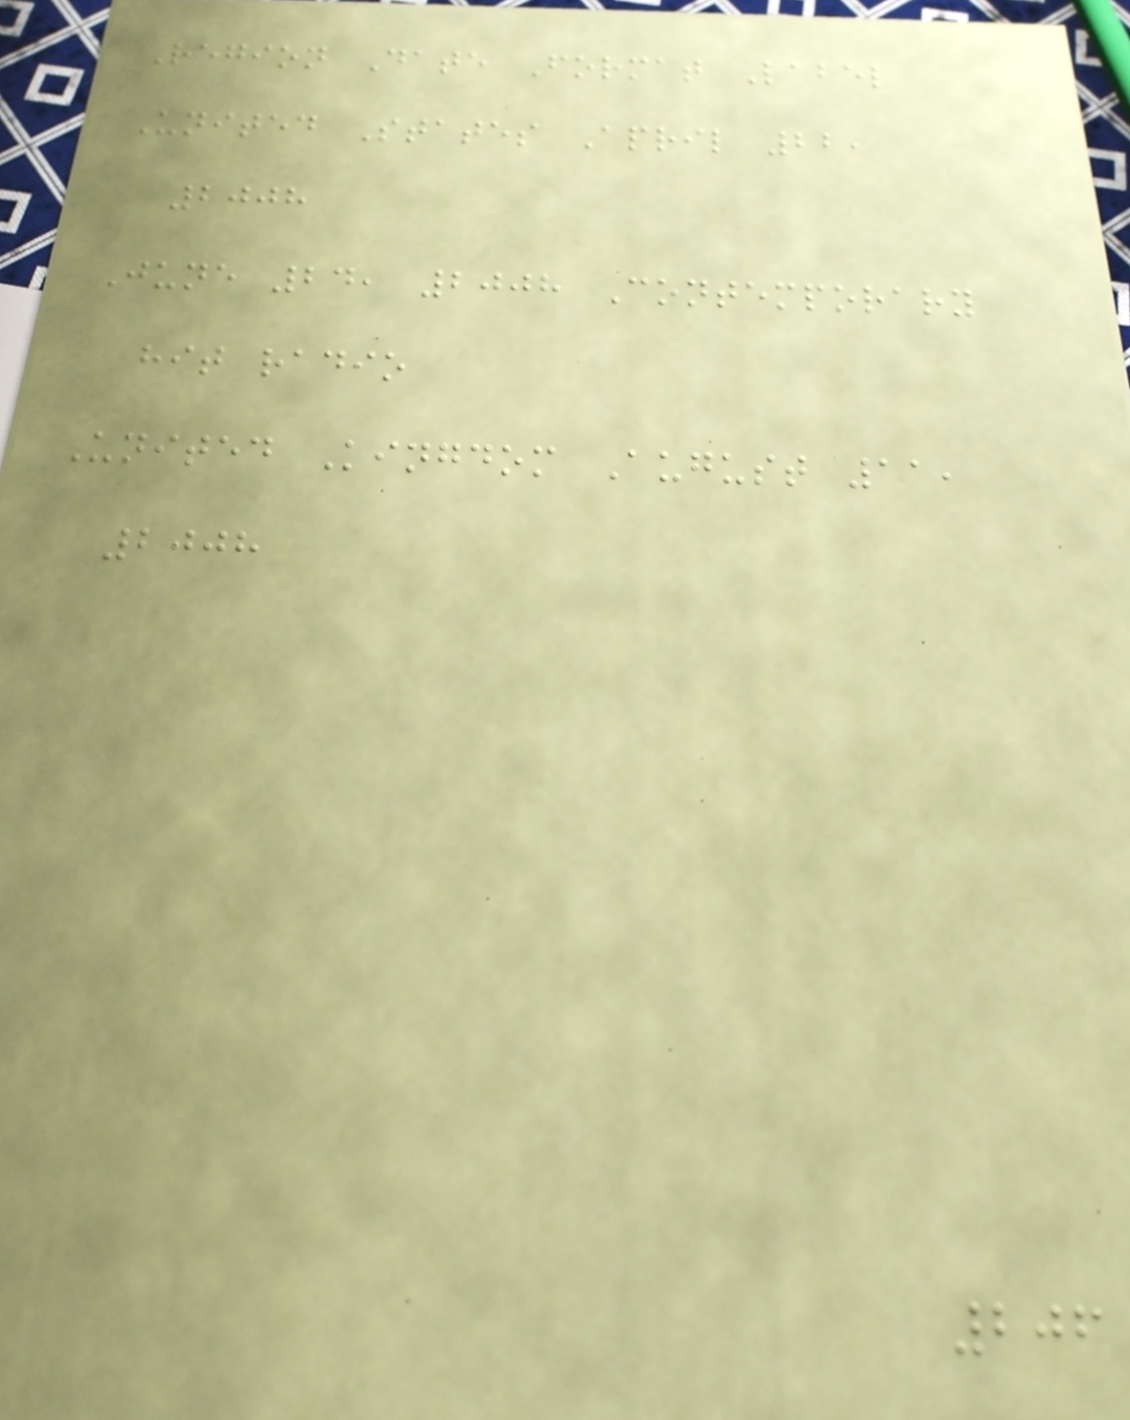Region Date Format Label
United States April 22,
2008
June 24, 2008 Contemporary
hit radio
United Kingdom August 11,
2008
206
